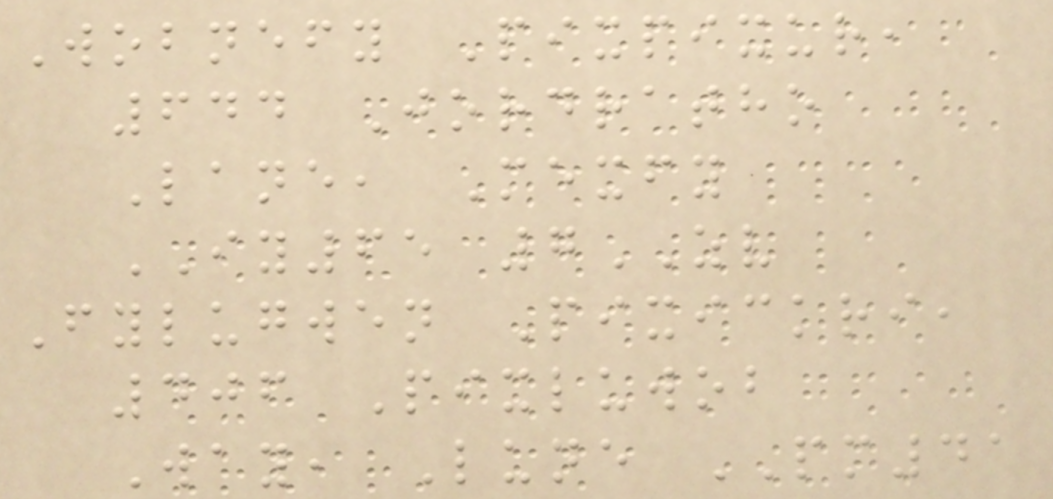Wobnefy Pixpixur,
644 Jordratho
Lane, Mexfy
IY65 7ZV
Fylugwen Pixickri,
406 Pixluwob
Way, Lune PM41
